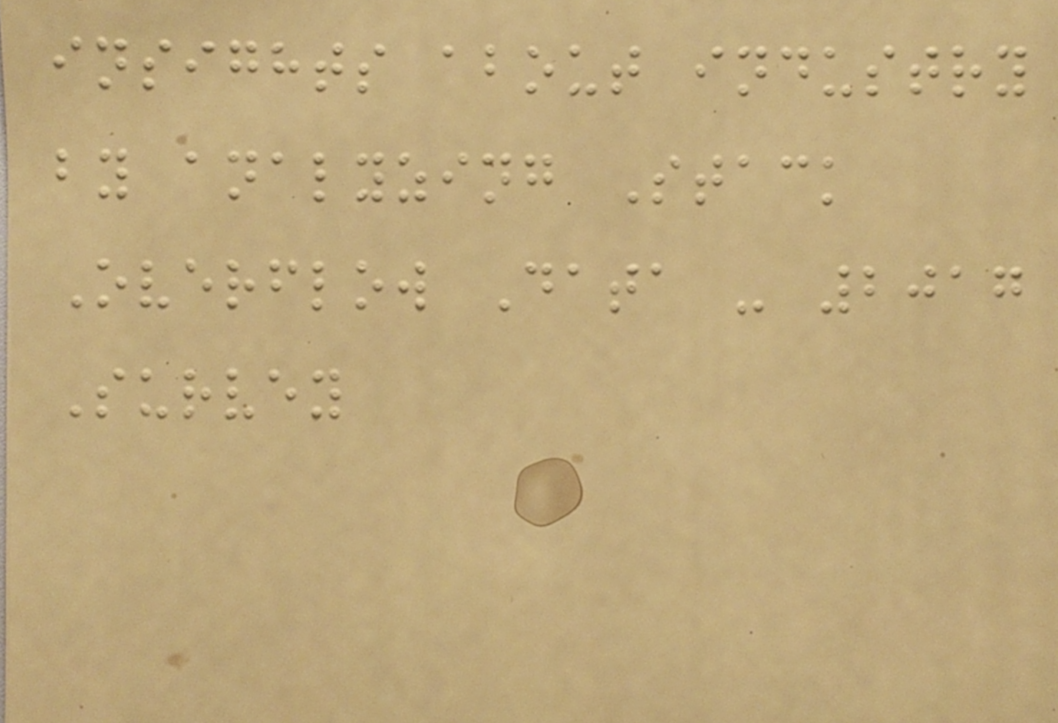insights about industry
by analyzing Stack
Overflow Data - 2017
Survey
